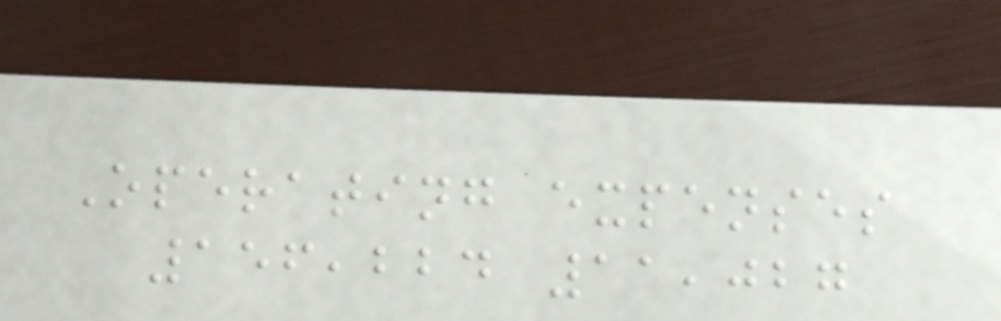Operating expenses
156,224 11,027
